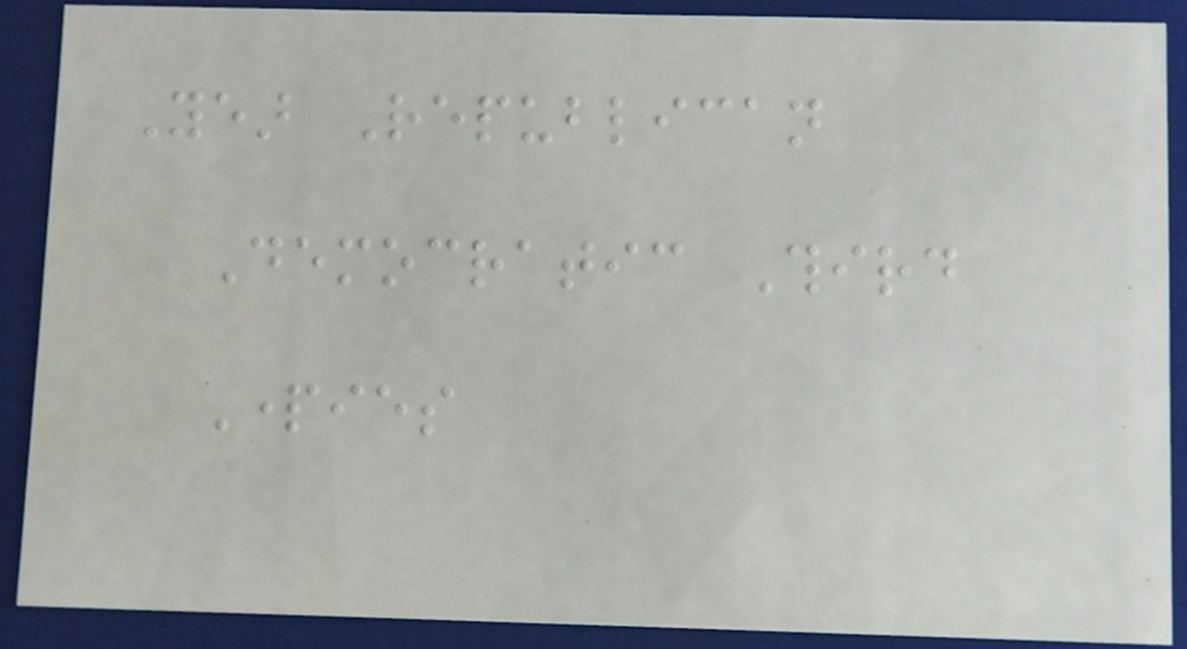Year Republican
Democratic Third
Parties
